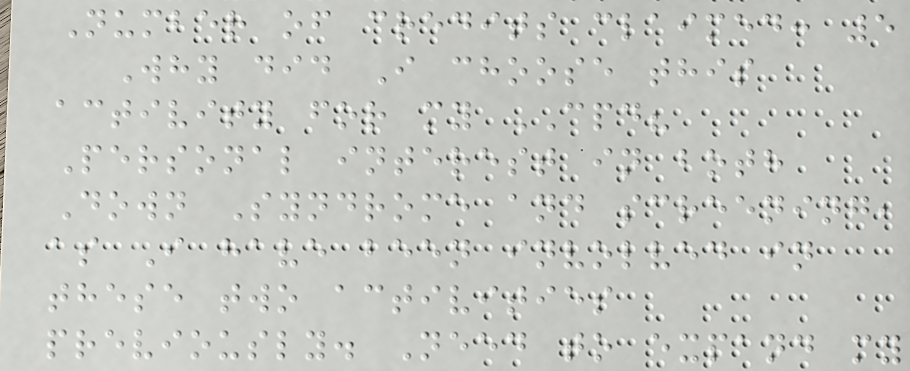Number of credits claimed: 5
Why did I choose this
activity for my CPD?
Personal interest in both
Down Syndrome and screening,
as I have been involved in
these two activities
previously. Need to expand my
